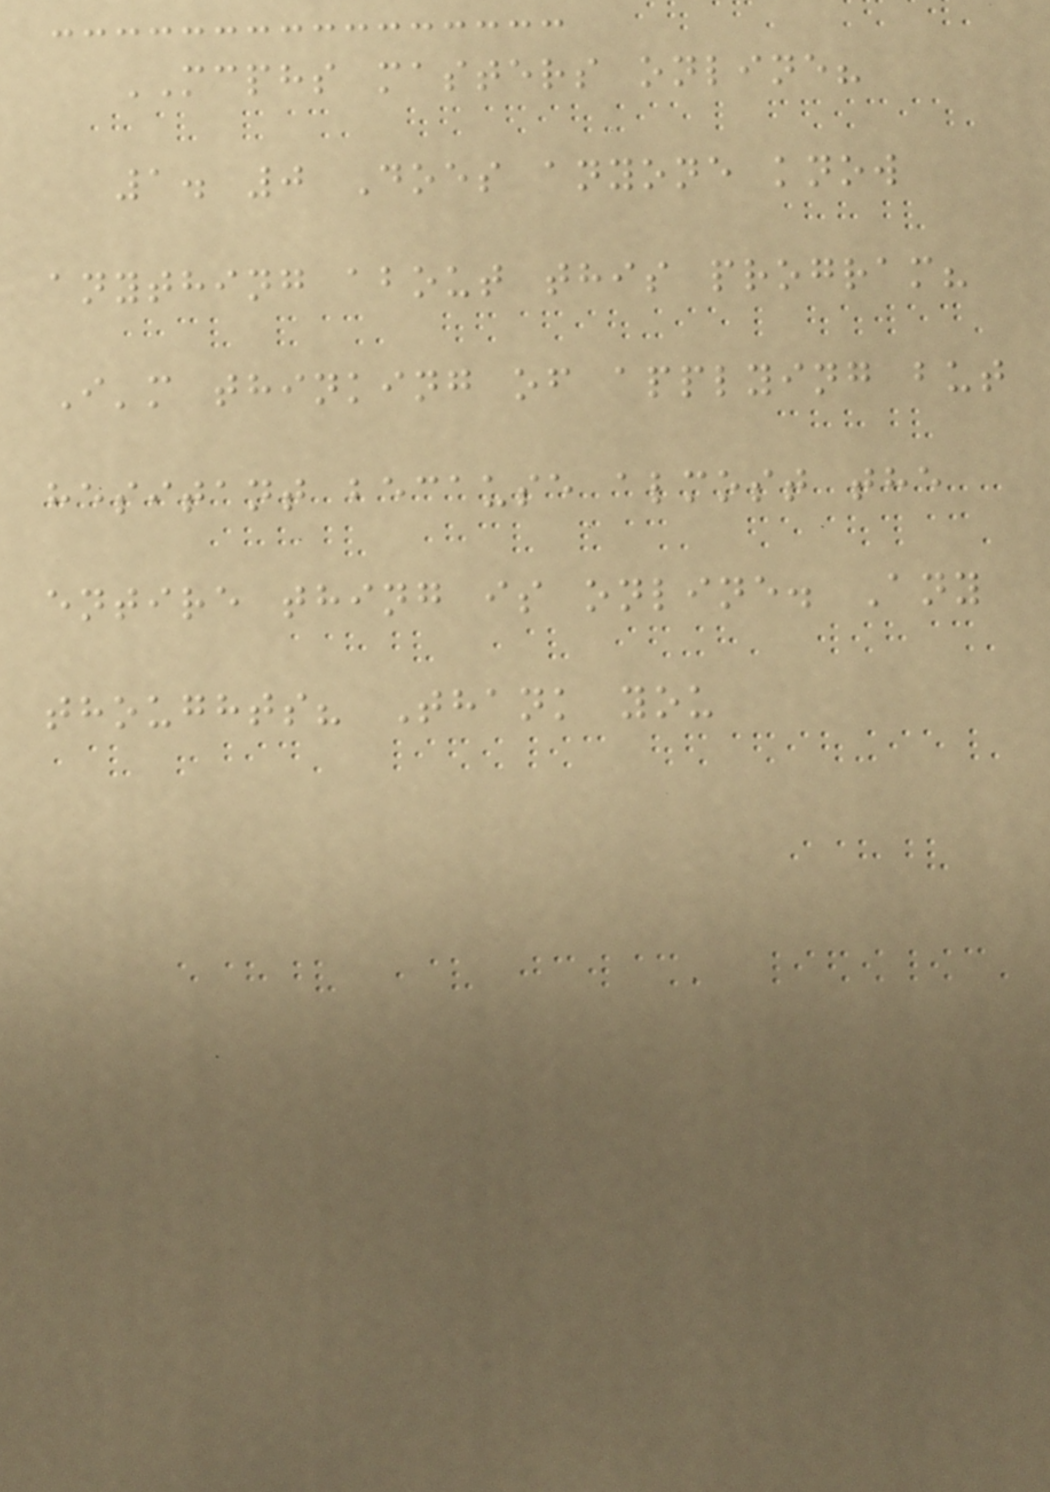MCPHS masters online?
1. 0 Does anyone know
anything about this program?
I'm thinking of applying but
hesitant because almost the
entire thing is online. Any
thoughts? Thank you
